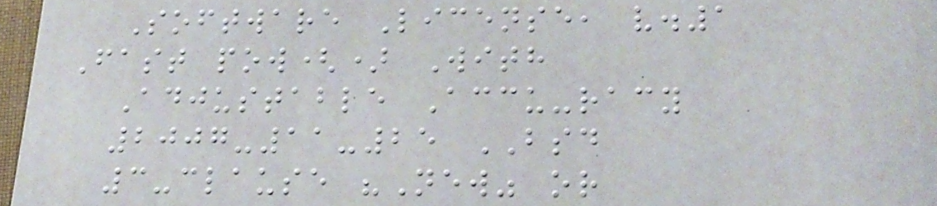Software License, v.1
Fast pow() With
Adjustable Accu-racy
2007-11-25 BSD
3-clause "New" or
